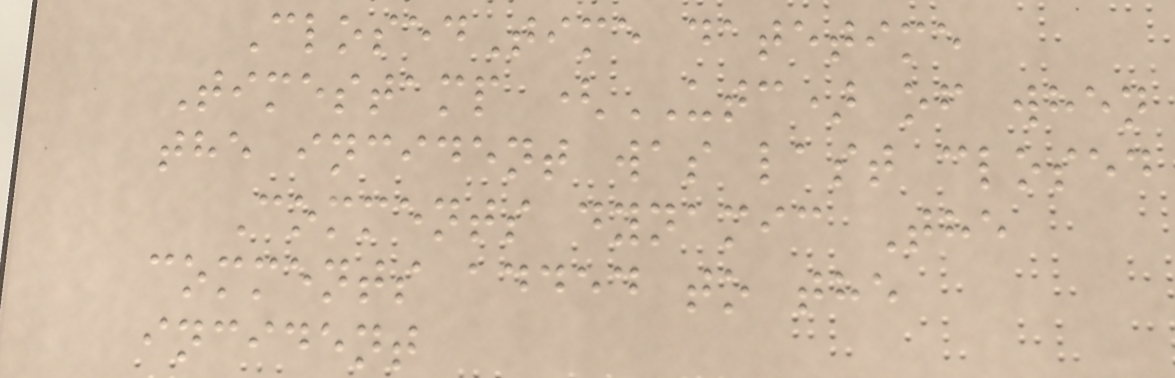ClosedTime datetime
Timestamp (UTC) of when
the incident was last closed
Comments dynamic The
comments added to the
incident
